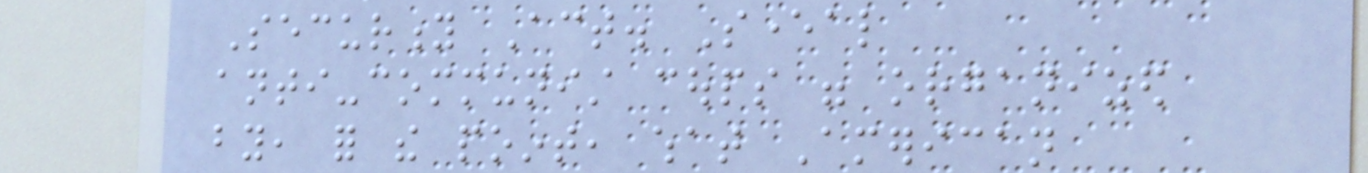Security Act. Several
anti-communist coups were organized
by, for the point, what American
